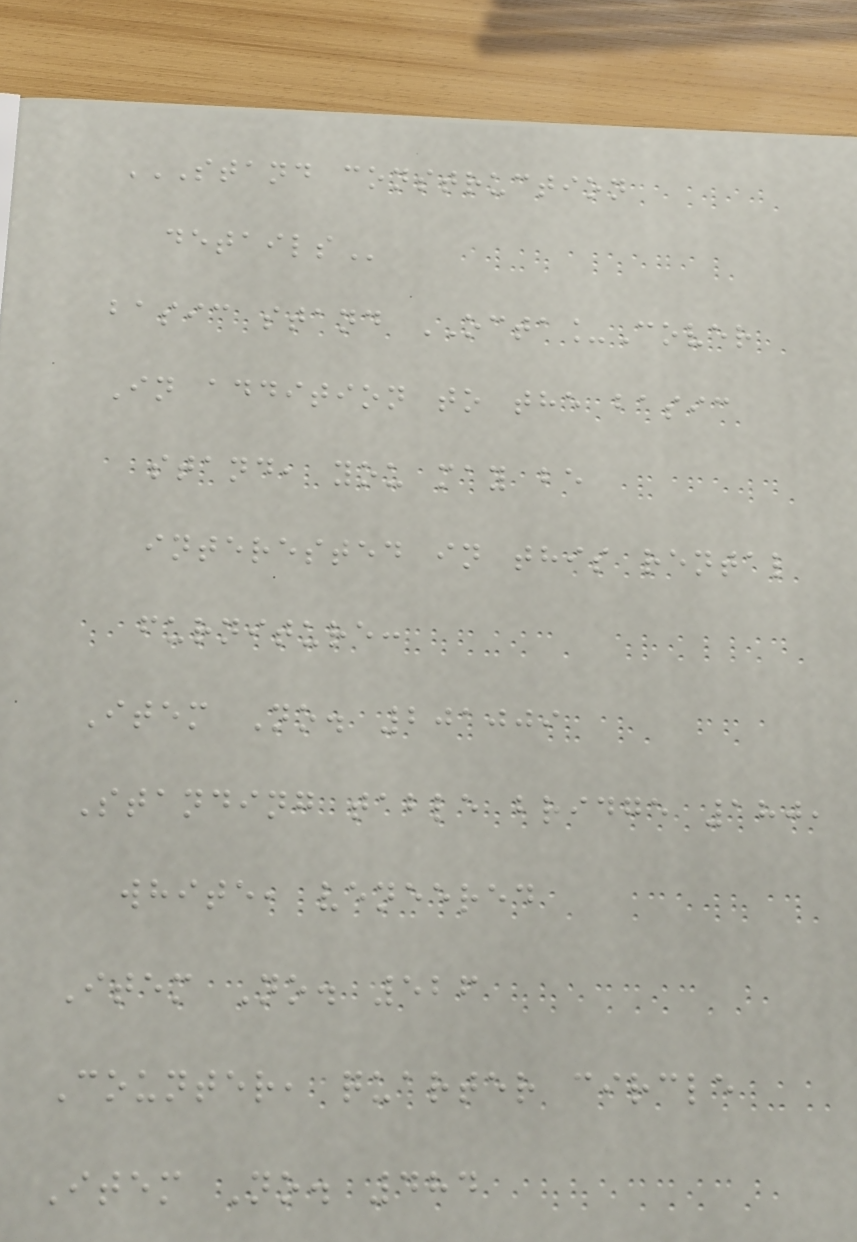STAND CONSTRUCTION
DETAILS
basic stand OCTA_Cover
In addition to the basic
stand, you may be
interested in this rental
furniture:
Item No. 201009
Standing table bridge 180,
white, veneered
Item No. 526
Counter, quarter circle
Item No. 484
